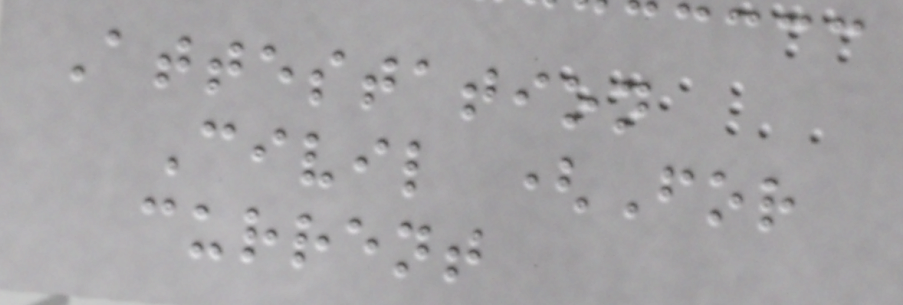Attestation
Civil (For
current
